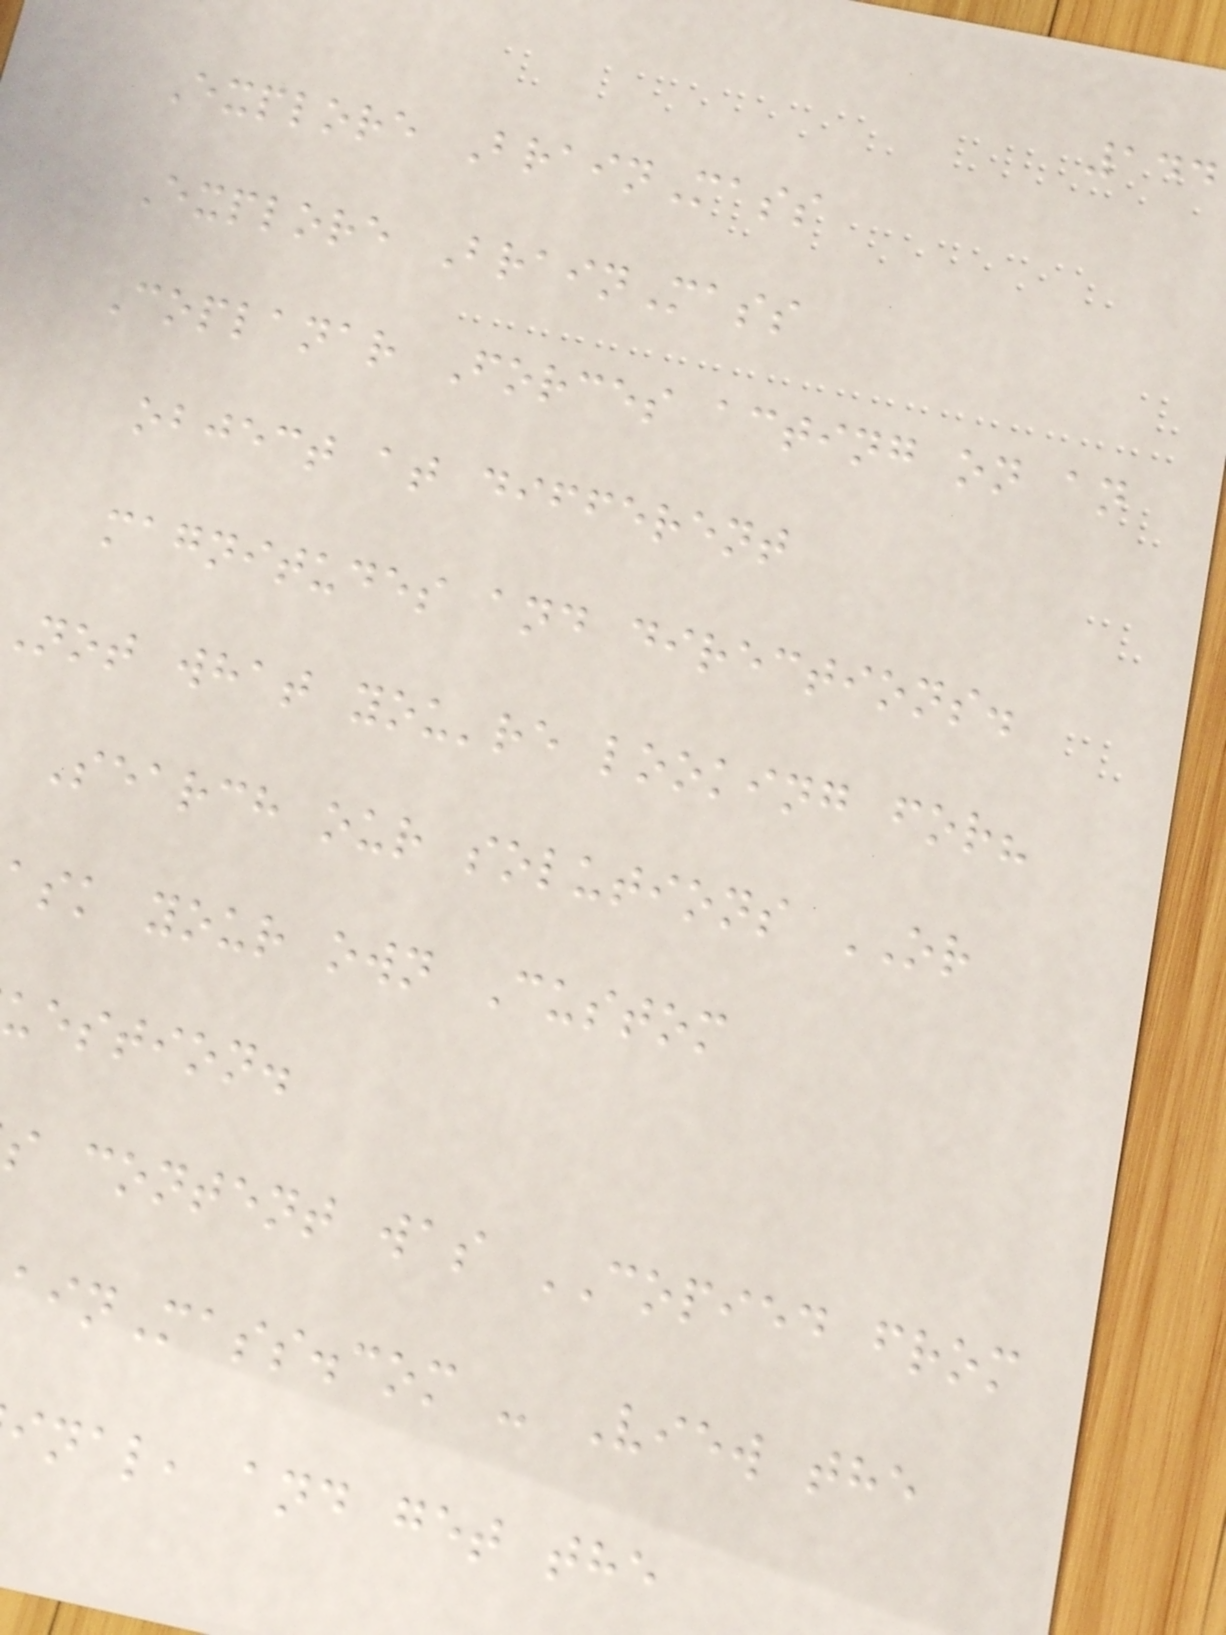144
Explore BrainMass
Explore BrainMass
Coplanar Forces acting on an
object at different
magnitudes and directions.
not what you're looking for?
Search our solutions OR
ask your own Custom
uestion.
s content was COPIED from
ainMass.com - View the
inal, and get the
